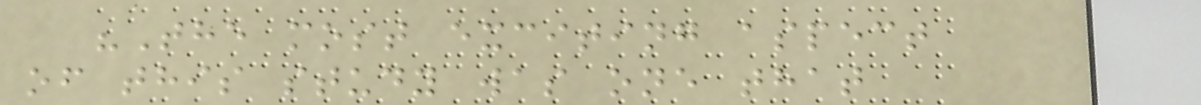"The most exciting aspect
of this study was one that
